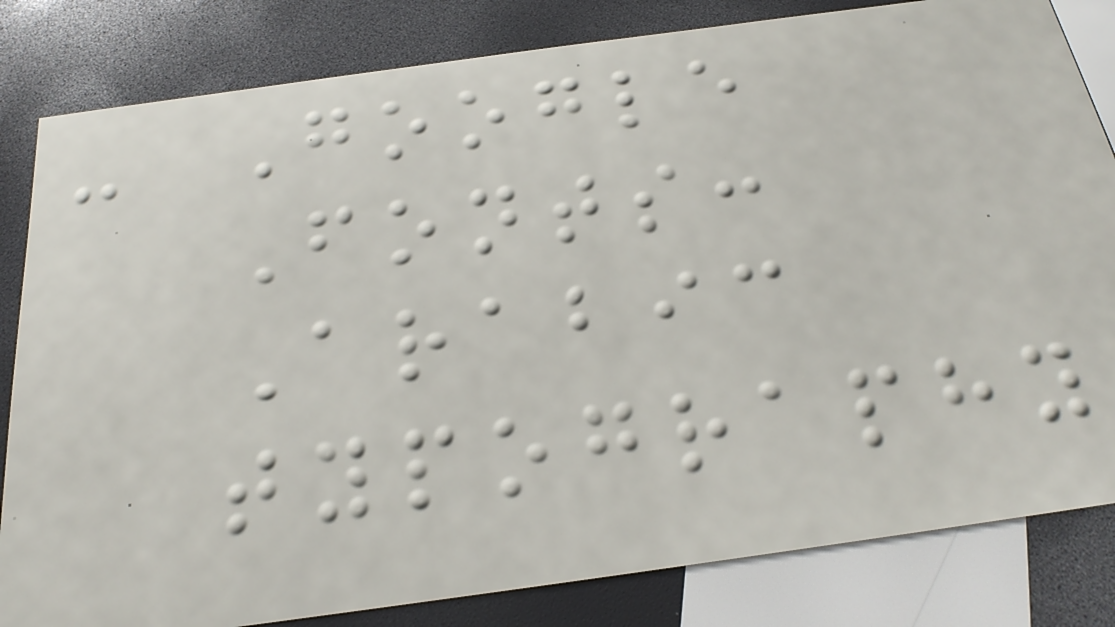- Google
Fonts:
Arabic
typography
